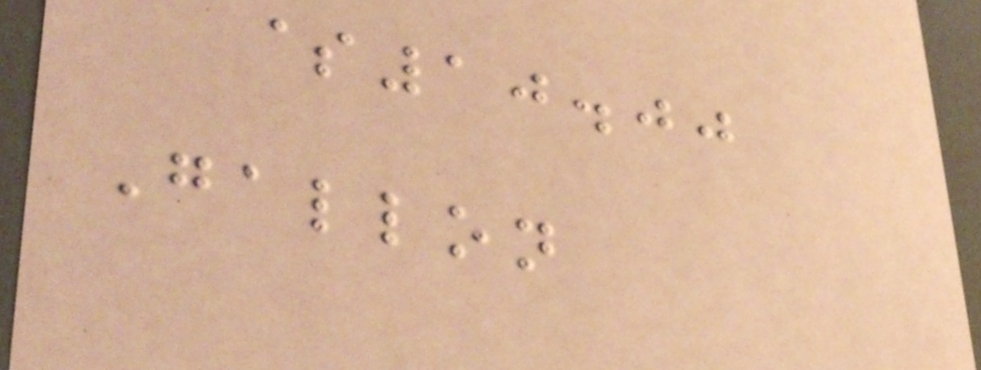$10.00
Gallon
